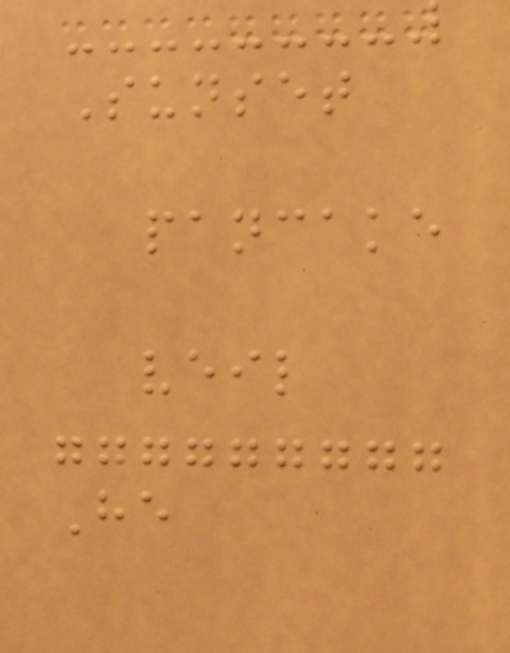Sunset
pancake
veil
He
